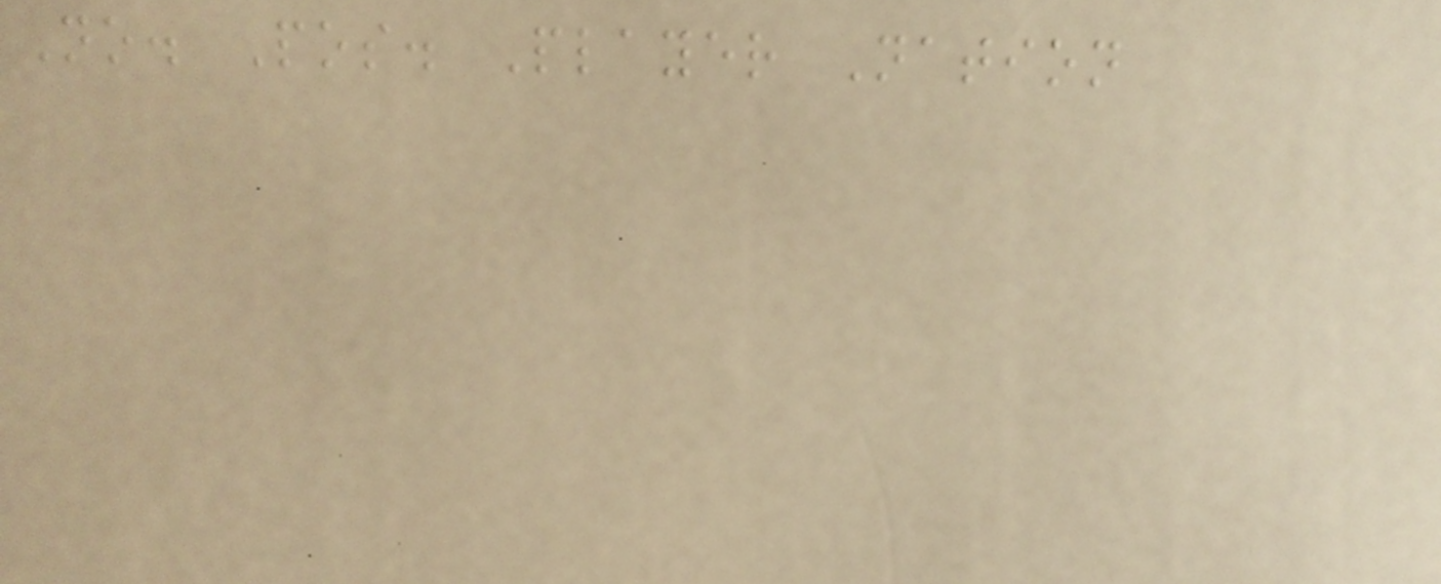No. Pos. Player Nation
